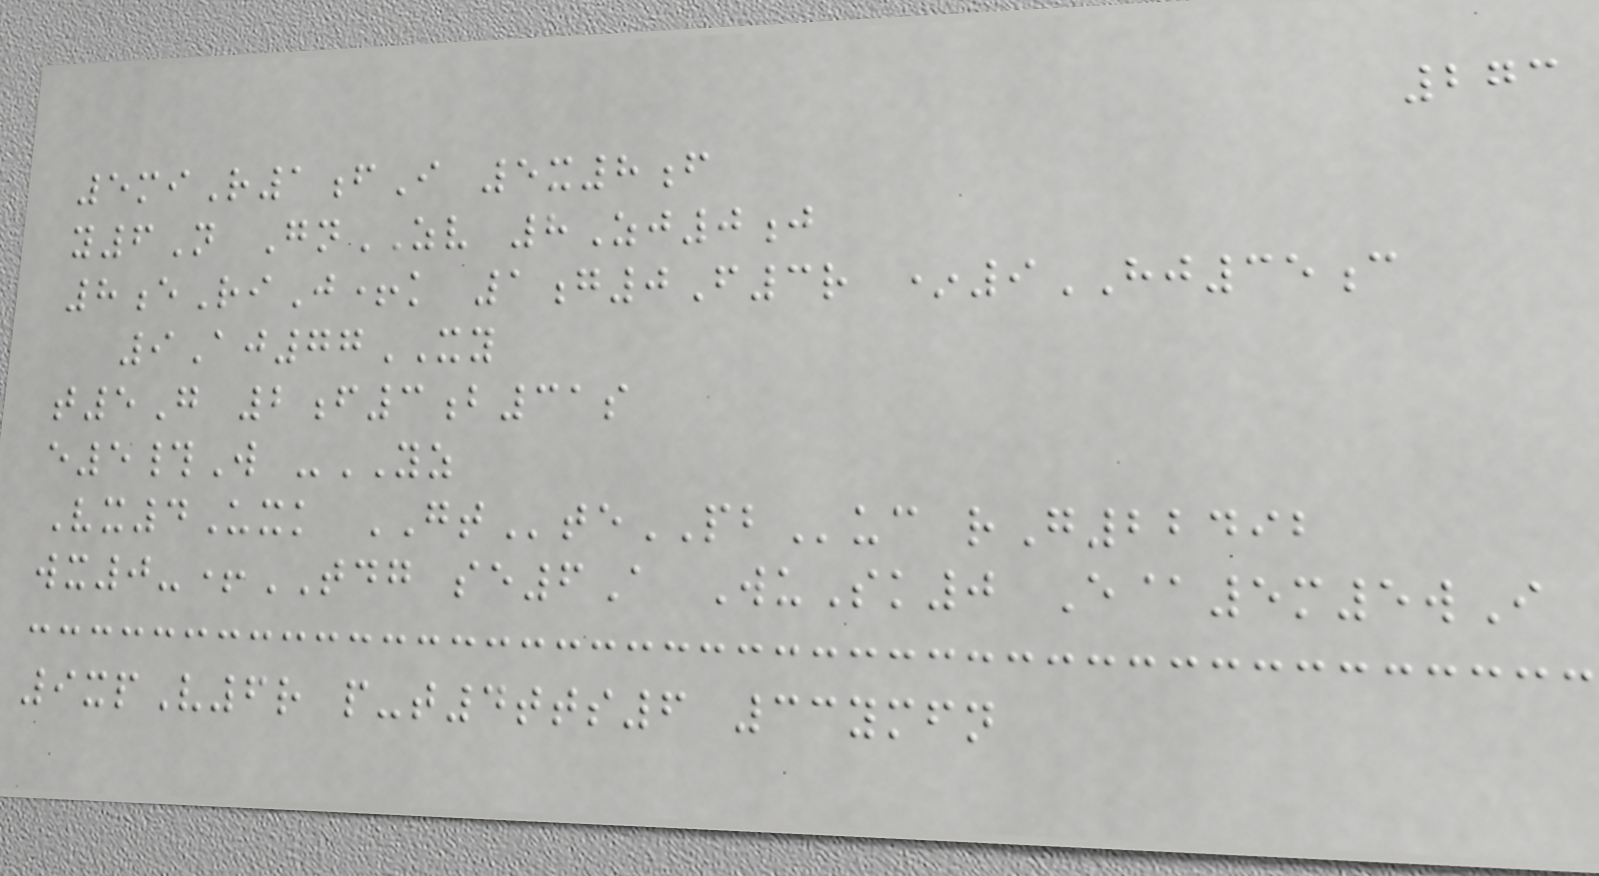273
5miR1fI 5x8f
y6N GnZV 8Zj0j
8eRiJ+k 1g0F3r *9HJ35c
9Aj77XY
t5G 2f3b31s
e5#W -YZ
Vx4Uxk GTtePBuc rG22492
wx0-+TDG se6A WuSk0 E@5m5wI
9xpV6r p-t4tts6 33ymfn
